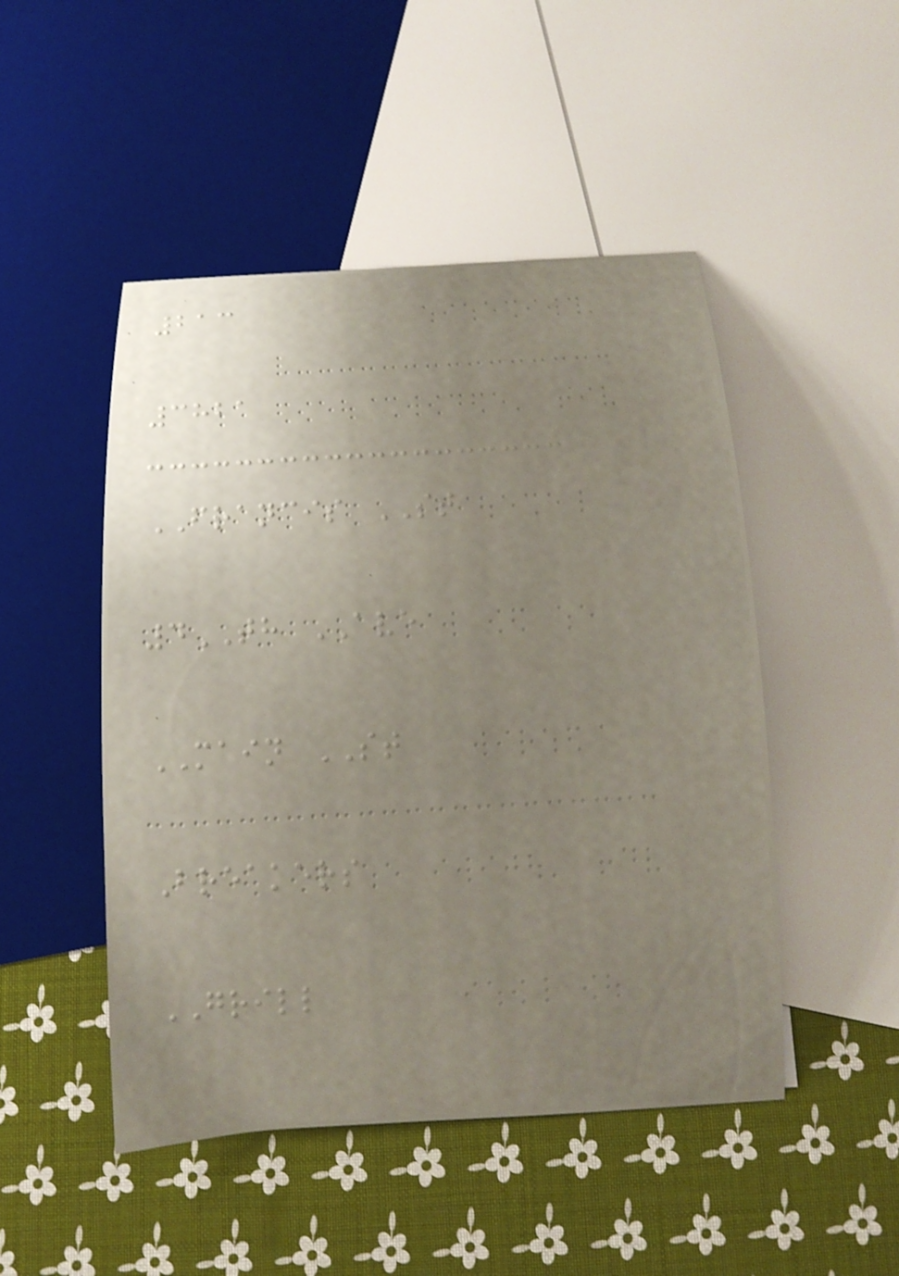213
3821
FRANCIS ST
4TH AVE
MAIN ST
Breakers
GRILL
